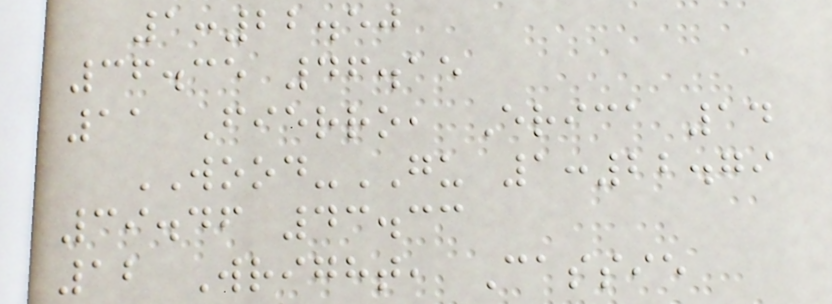1:22.50
36.35 46.15
11 Fierro, Erica 14
WOOD-GU 1:22.79
39.46 43.33
12 Wright, Cassie
